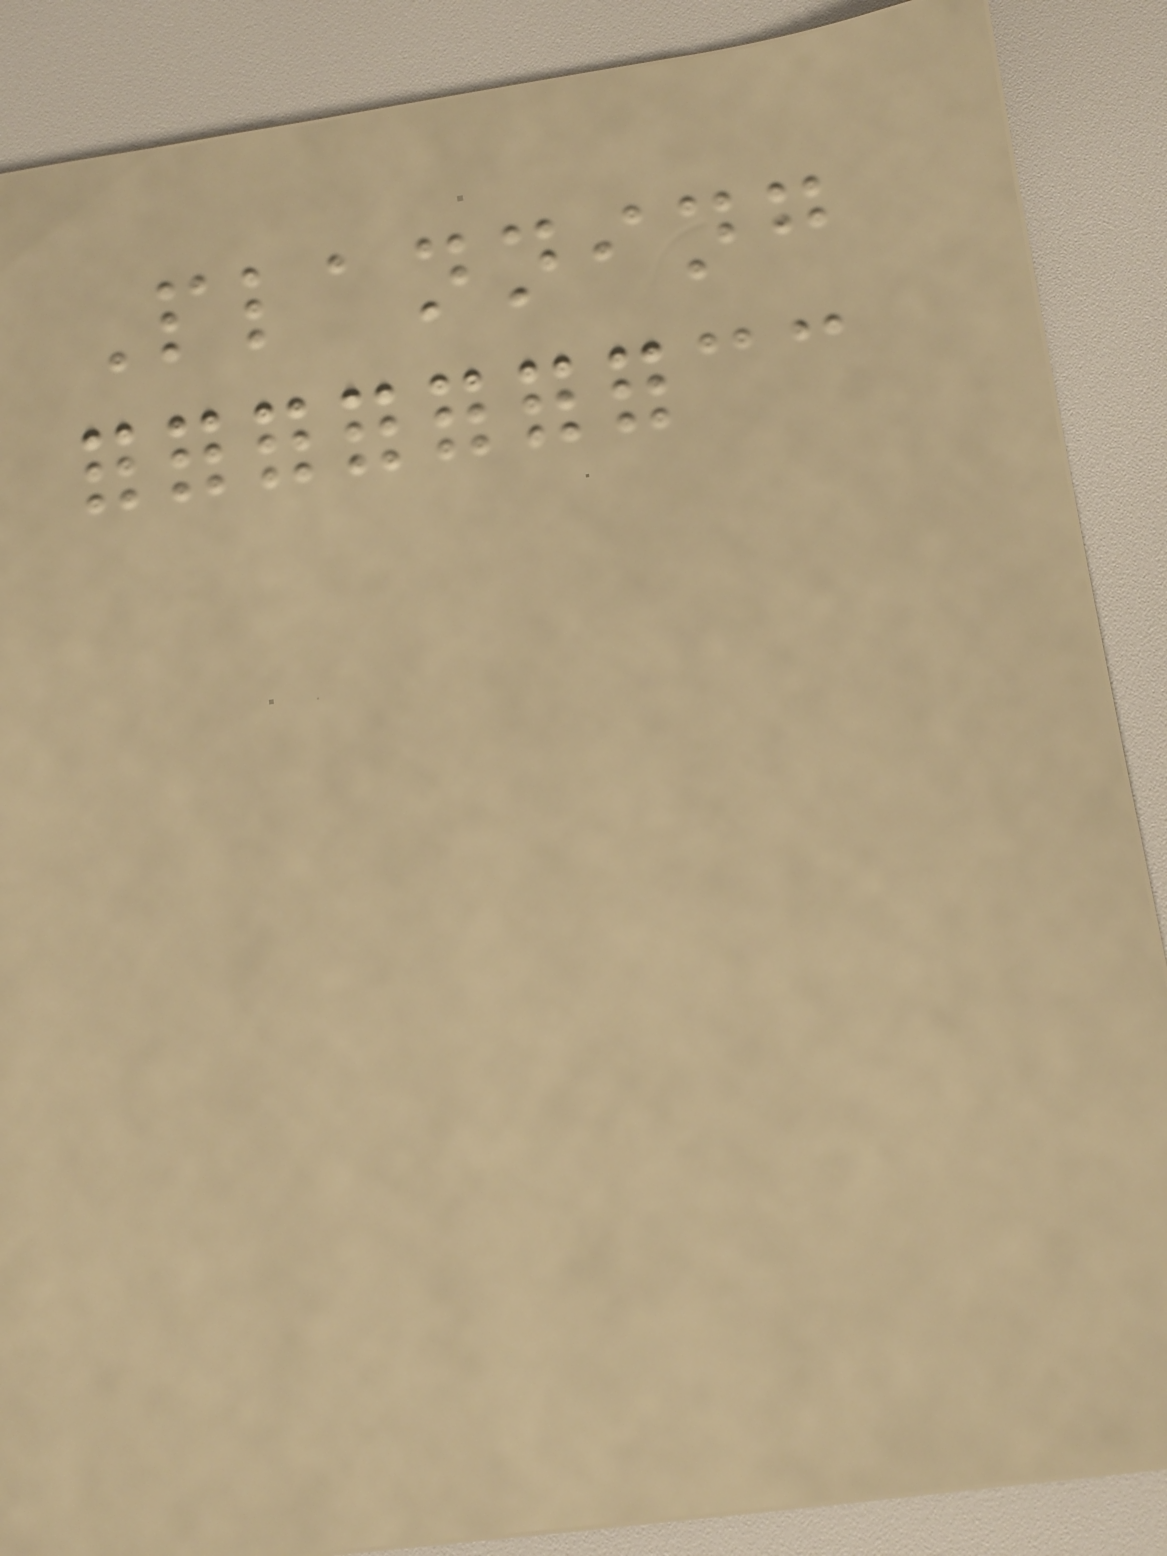Planning
